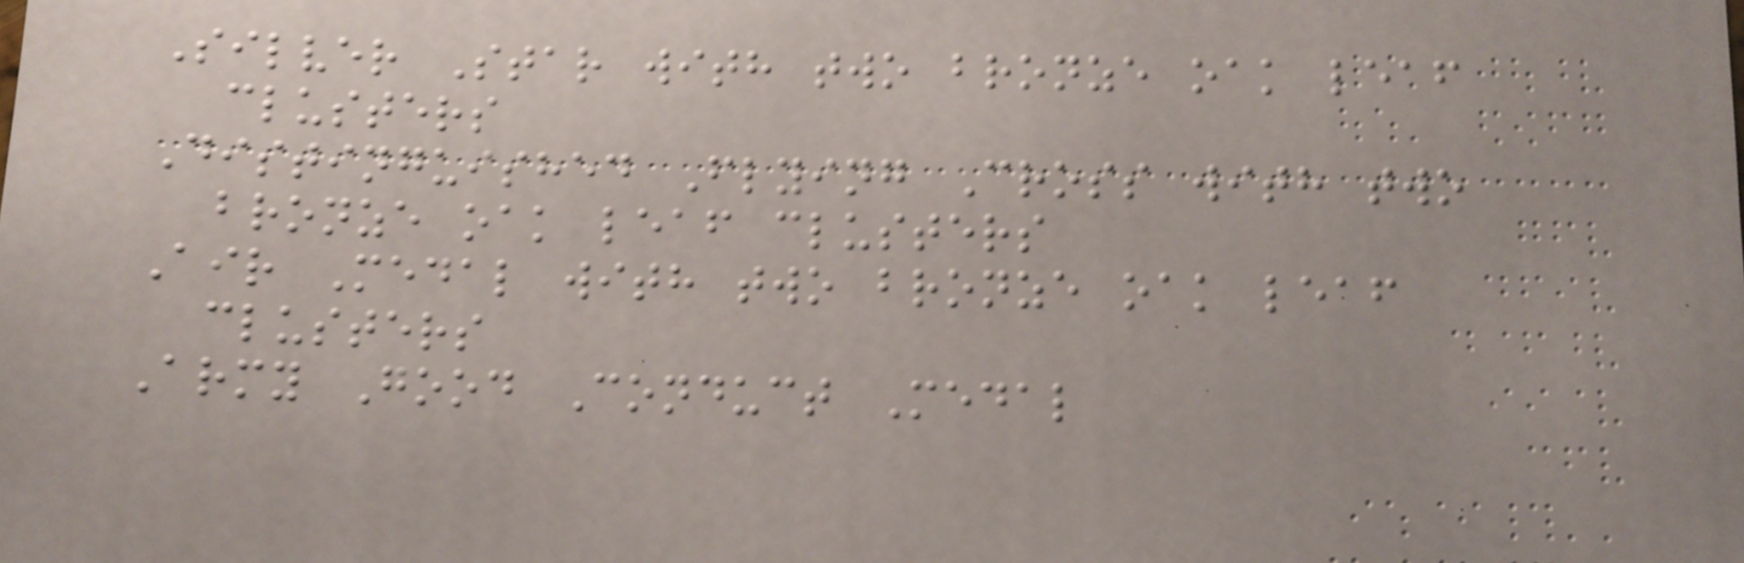Silver Star with two bronze oak leaf
clusters
Distinguished Flying Cross with two
bronze oak leaf clusters
Air Medal with two bronze oak leaf
clusters
Army Good Conduct Medal
